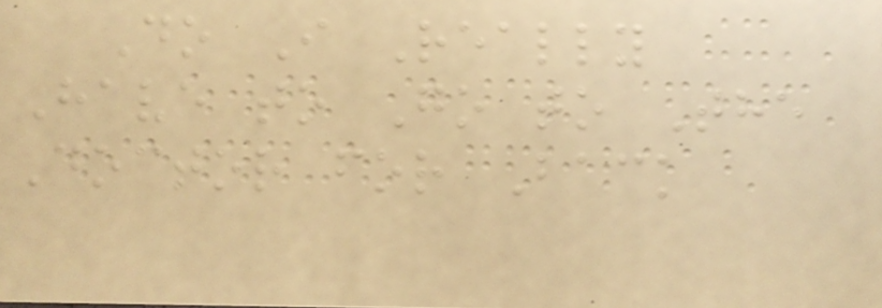Do I Really
Have to Go to The
Doctor for Back
